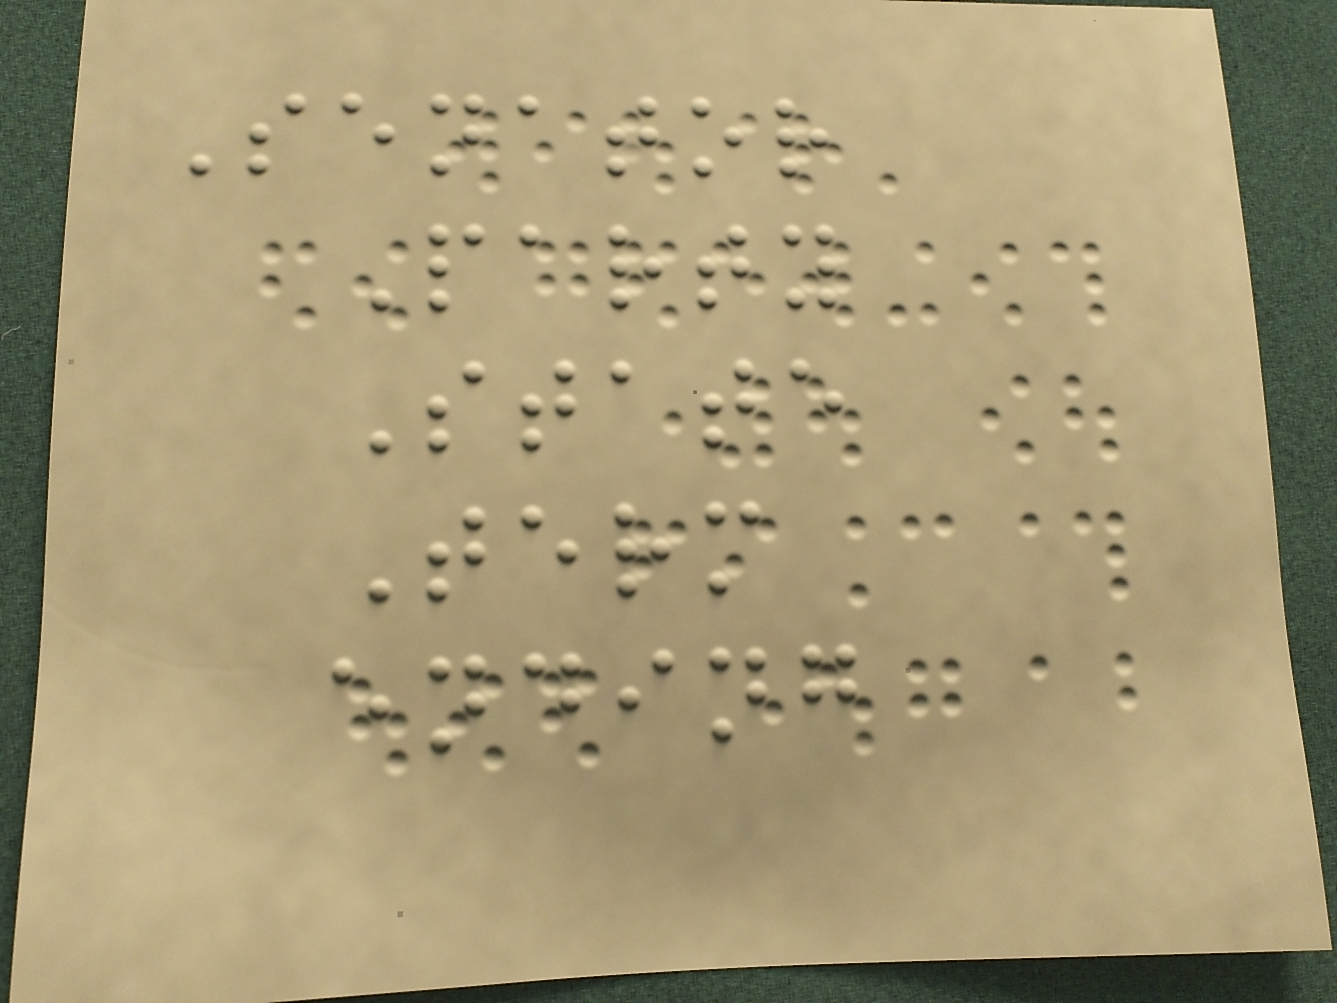Senator
Party
State
Term
ending
